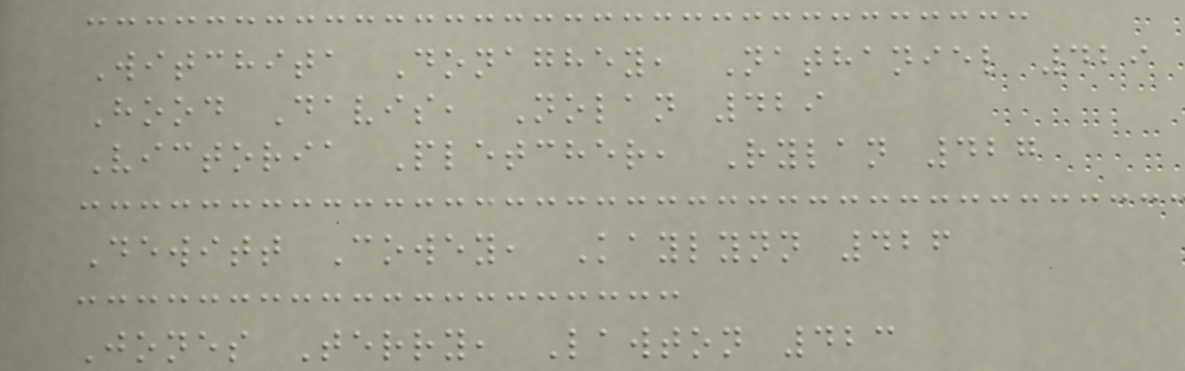Witchita Donaghey, Nathaniel 429
Hood Davis, Nolan 429
Victoria Pletcher, Rylan 427
Dewitt Cowey, Kaylynn 426
Jones Terry, Lawton 423
